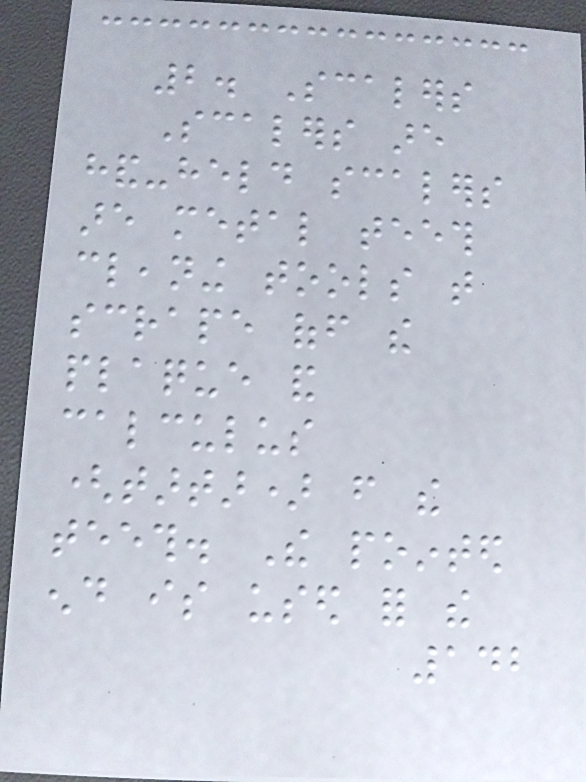2. Scalers
Scalers are
hand-held scalers
are metal teeth
cleaning tools that
scrape off the
plaque and
calculus
(tartar) from the
teeth. The pointed
end is used for the
142
